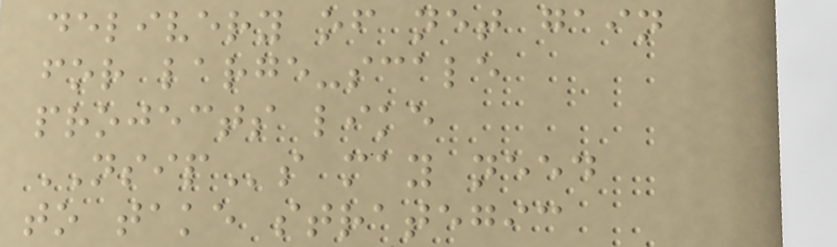delivery of net gain
for large-scale
projects like
NSIPs may need
to take strategic
